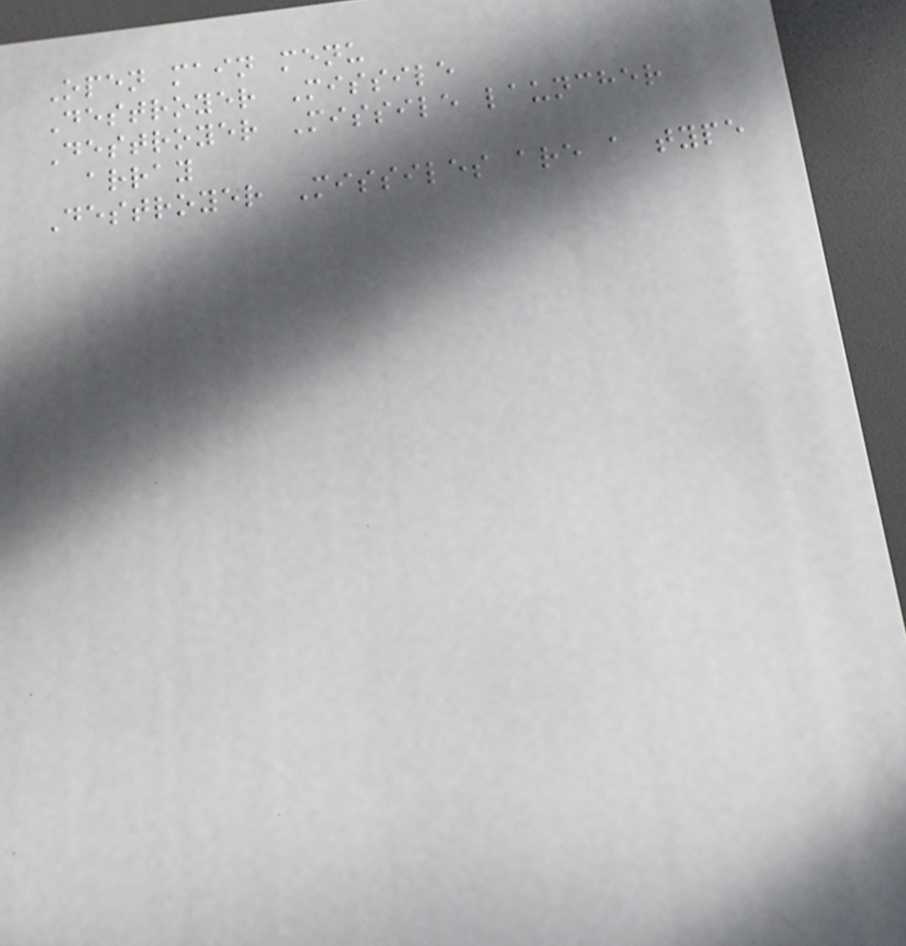Open main menu
Destroyer Missile
Destroyer Missile launcher
array
Destroyer Missiles are a type
